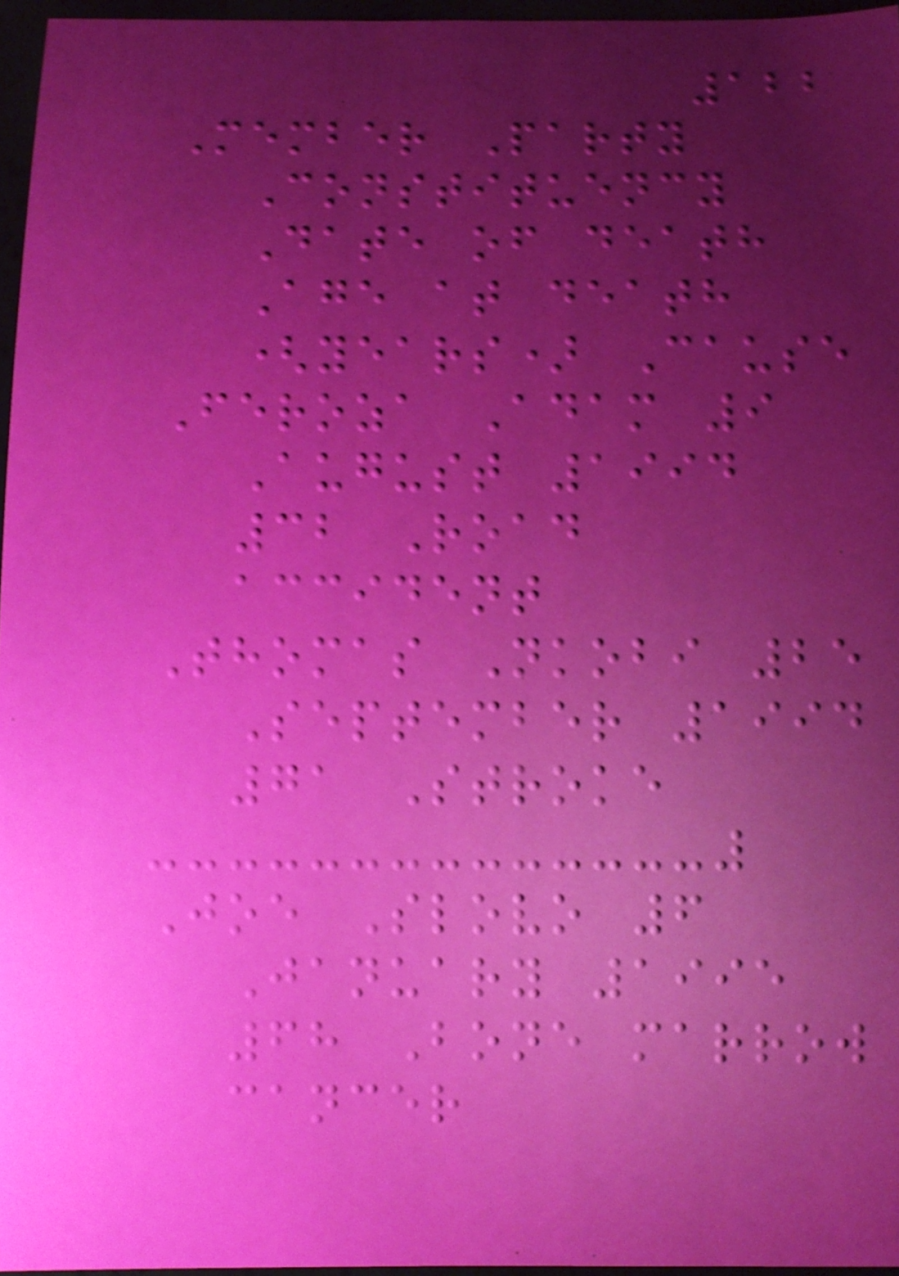122
Member Party
Constituency
Date of death
Age at death
(years) Cause
Feroza Adam 9
August 1994
32 Road
accident
Thomas Nkobi 25
September 1994
71 Stroke
Joe Slovo 6
January 1995
68 Bone marrow
cancer
